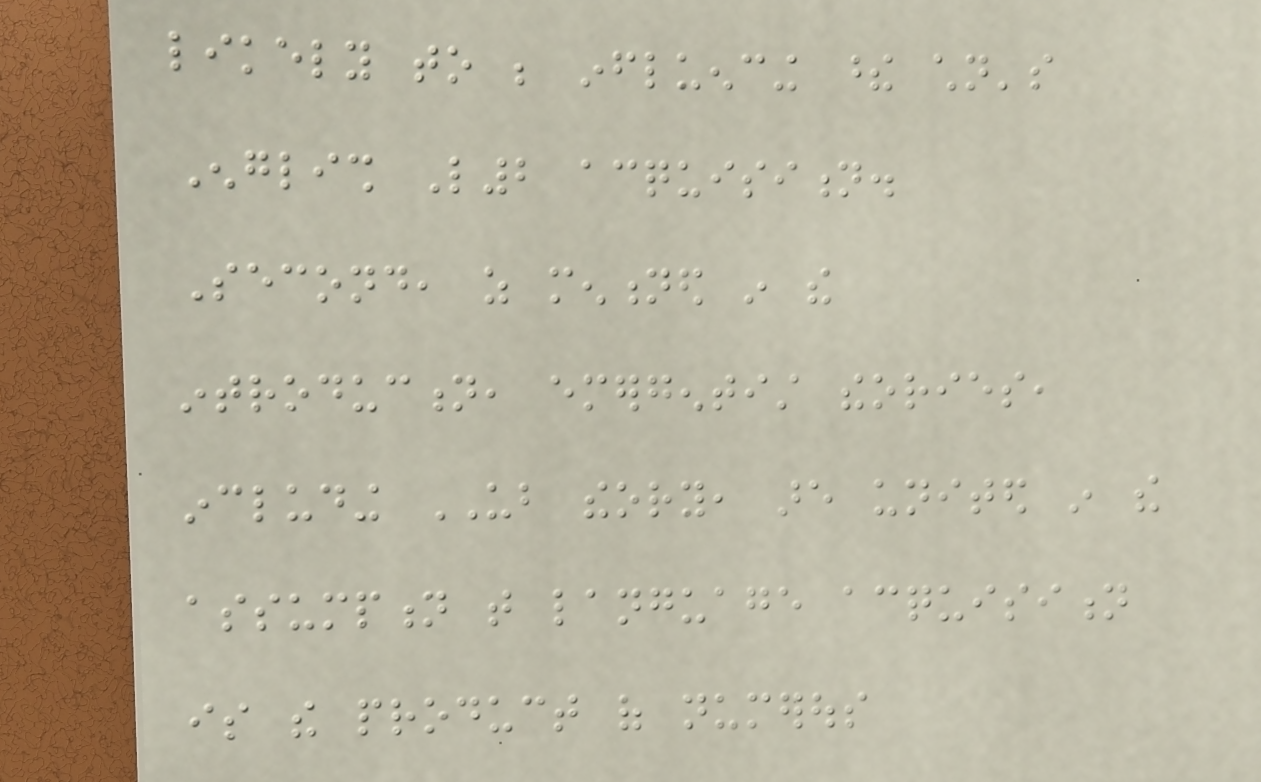likely to be influencing these children's
English L2 acquisition.
Second, as mentioned in the
introduction, emergentist theories,
including UB theory, are united in the
assumption that language acquisition
is the product of numerous
